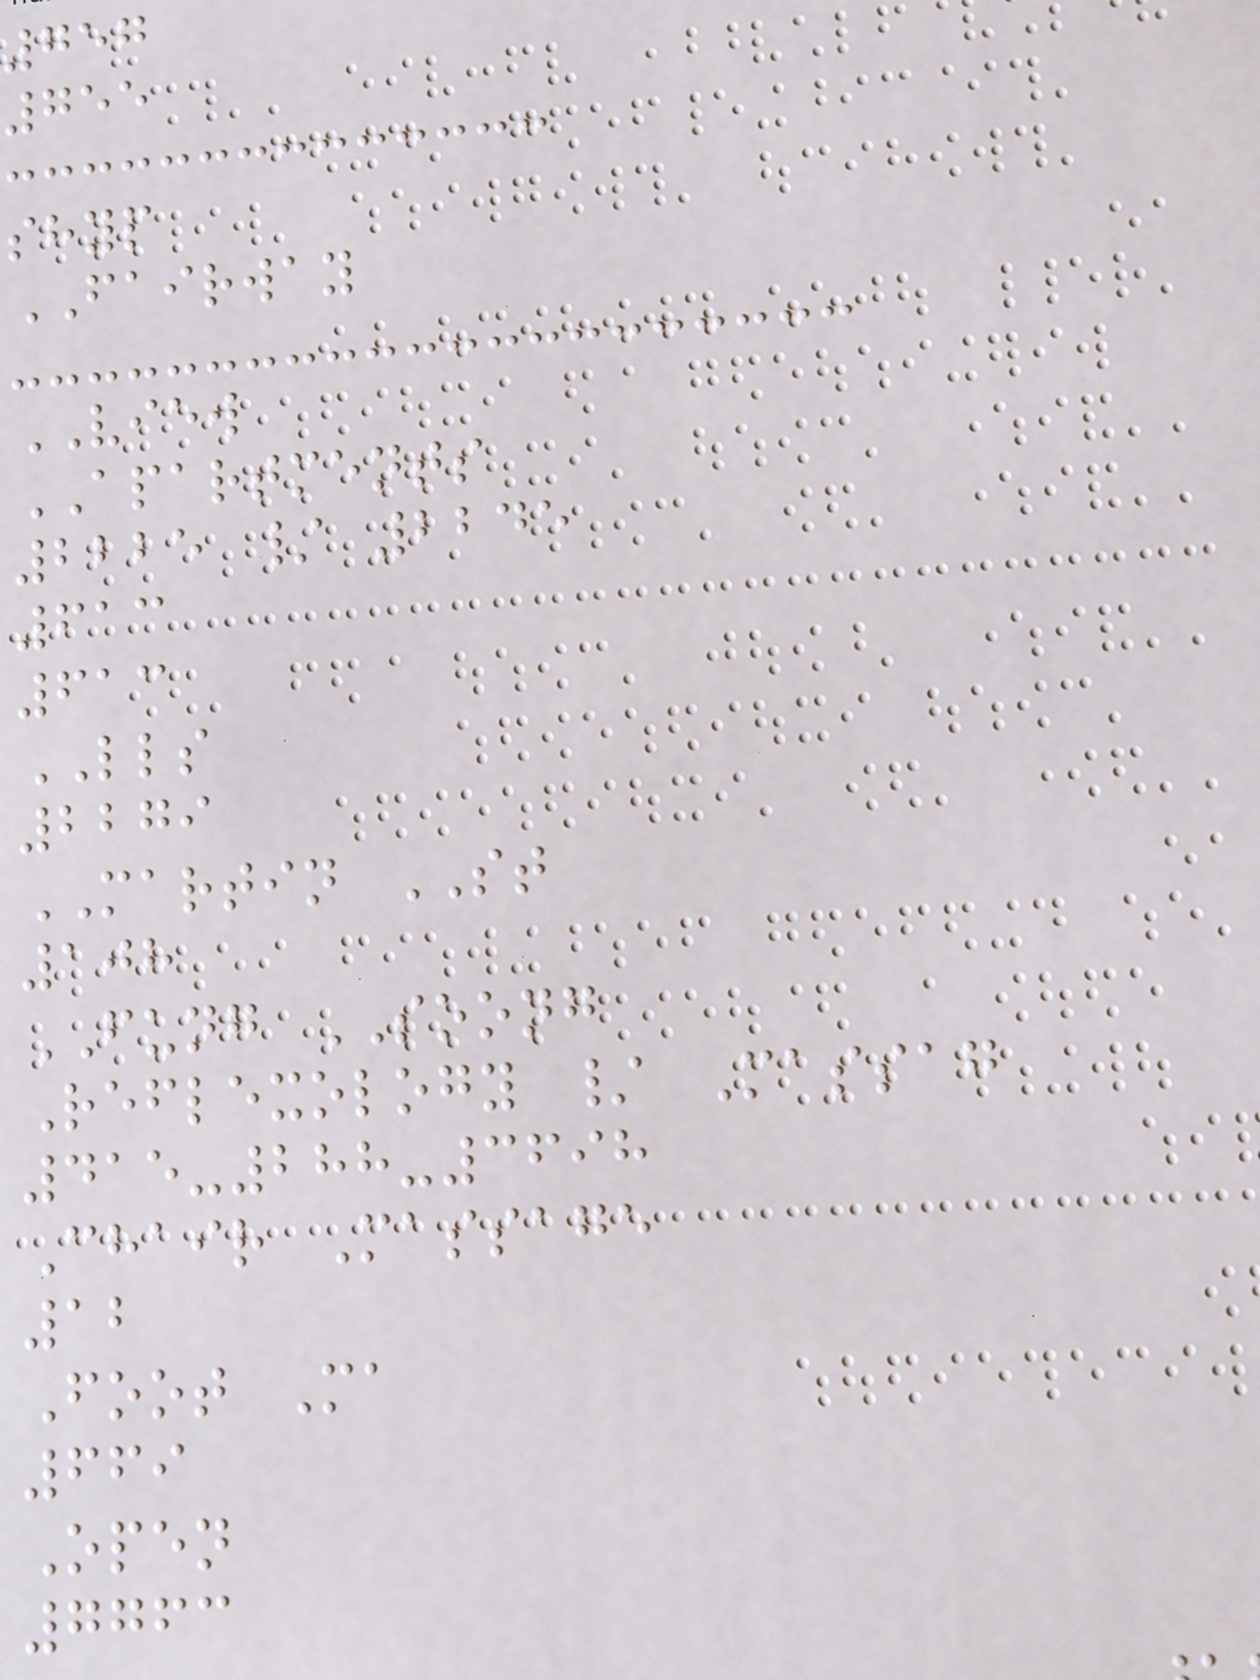757
755
shyp
FAIRWAY
VIEW
APARTMENTS
2225 / 2245
613
613
LLS
2279
MARTIN ST
108
FUNG SOONG
Reflexology / Massag
415-288-3698
Chair Massage
12
Foot Ma
669
Open
7763
